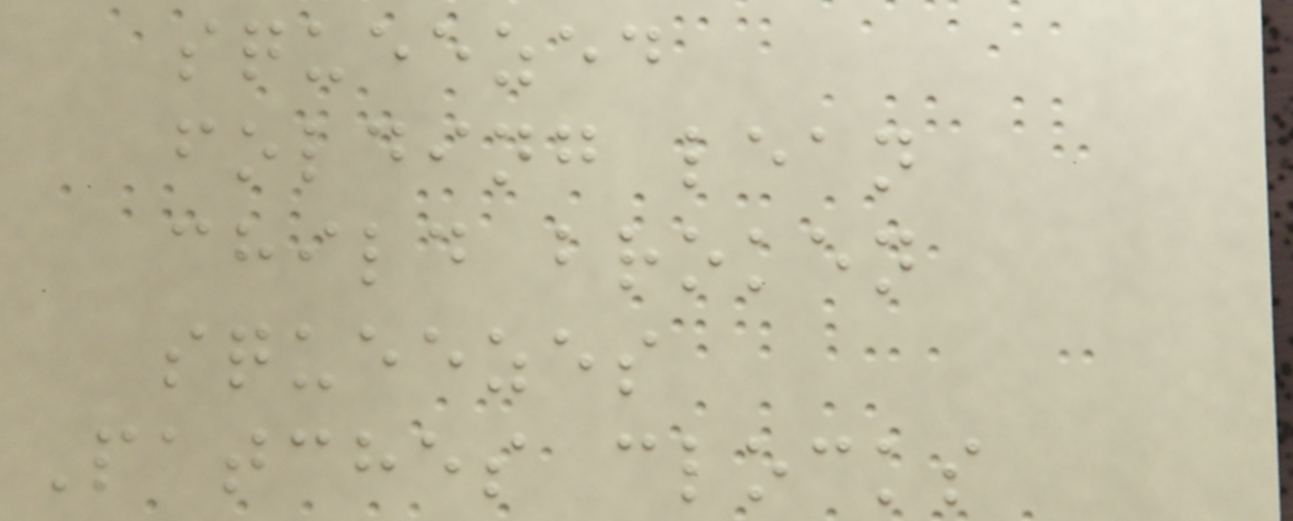squeezed
folding lean
child broken
squeezes
Patches clocks
